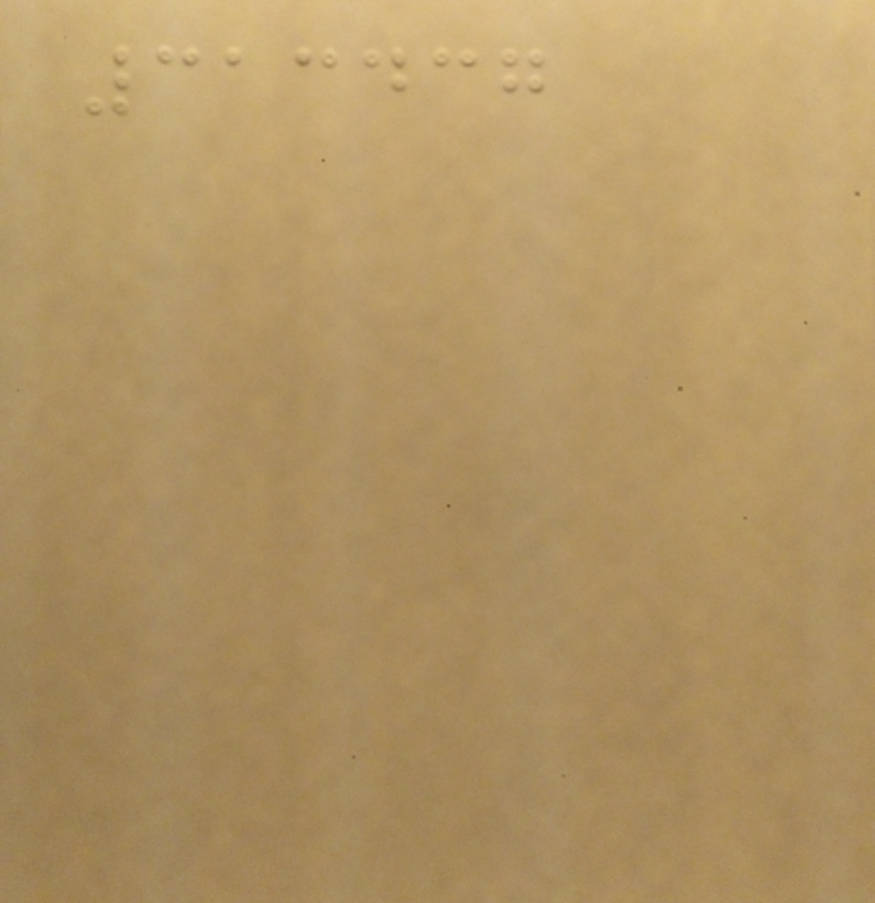313437
